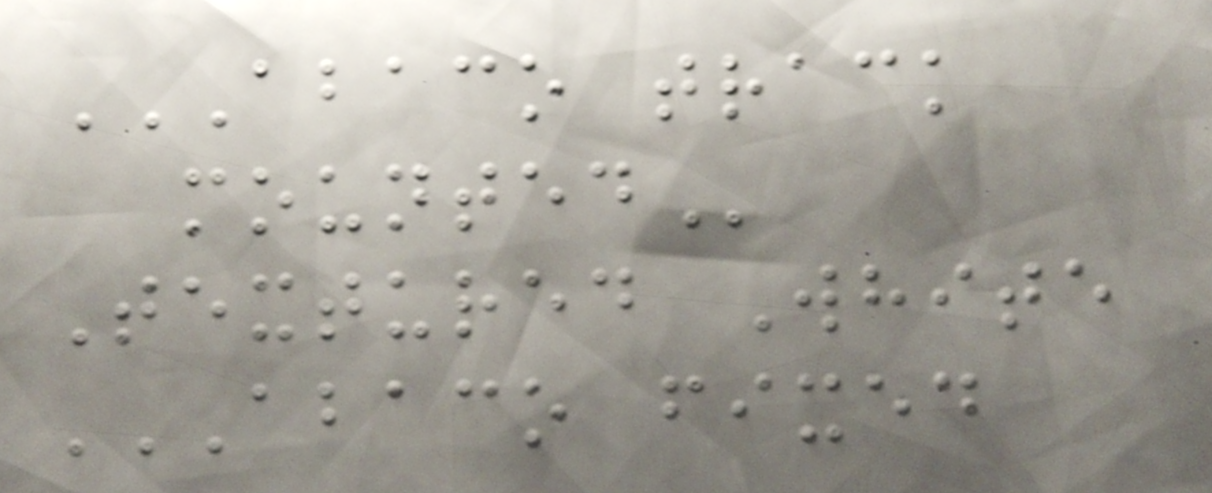ABACO TRACK
MOUNTED
Textured White
ABACO FIXED
